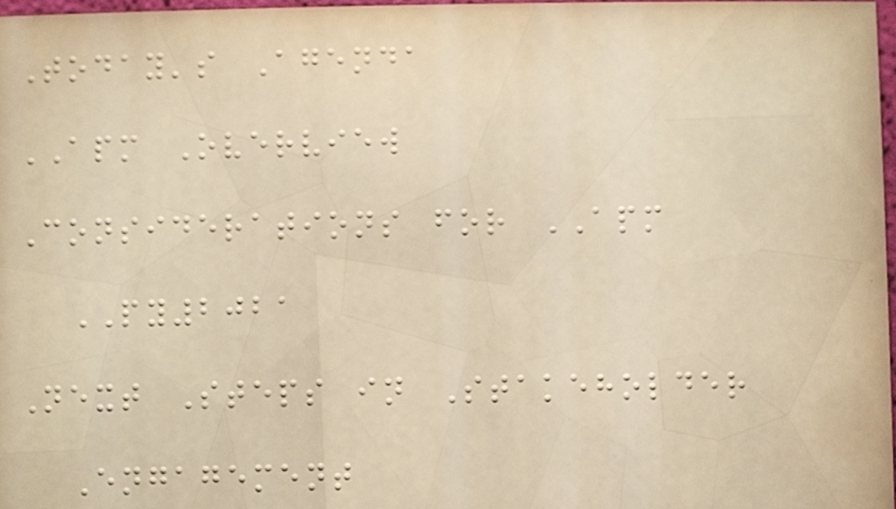Today's Agenda
APM Overview
Considerations for APM
PY2021
Next Steps in Stakeholder
Engagement
